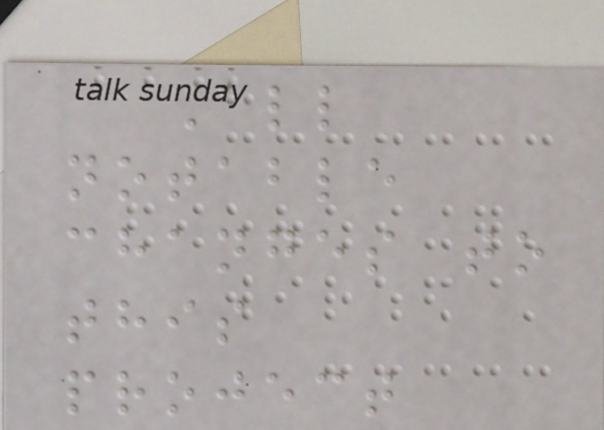All
notable
changes to
this
project
